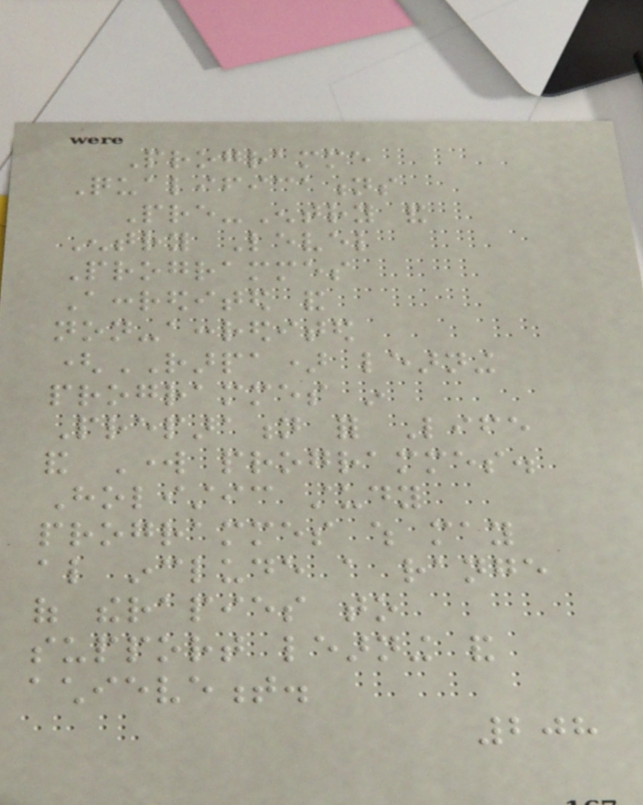Programme
Qualifications
Pre-Entry and
Entry Level
Programmes
Accredited and
non-accredited
(RARPA) learning
programmes in
Preparation for Life
and Work programmes.
Holistic study
programmes which may
also include a range
of therapies to
support learning and
achievement.
208
